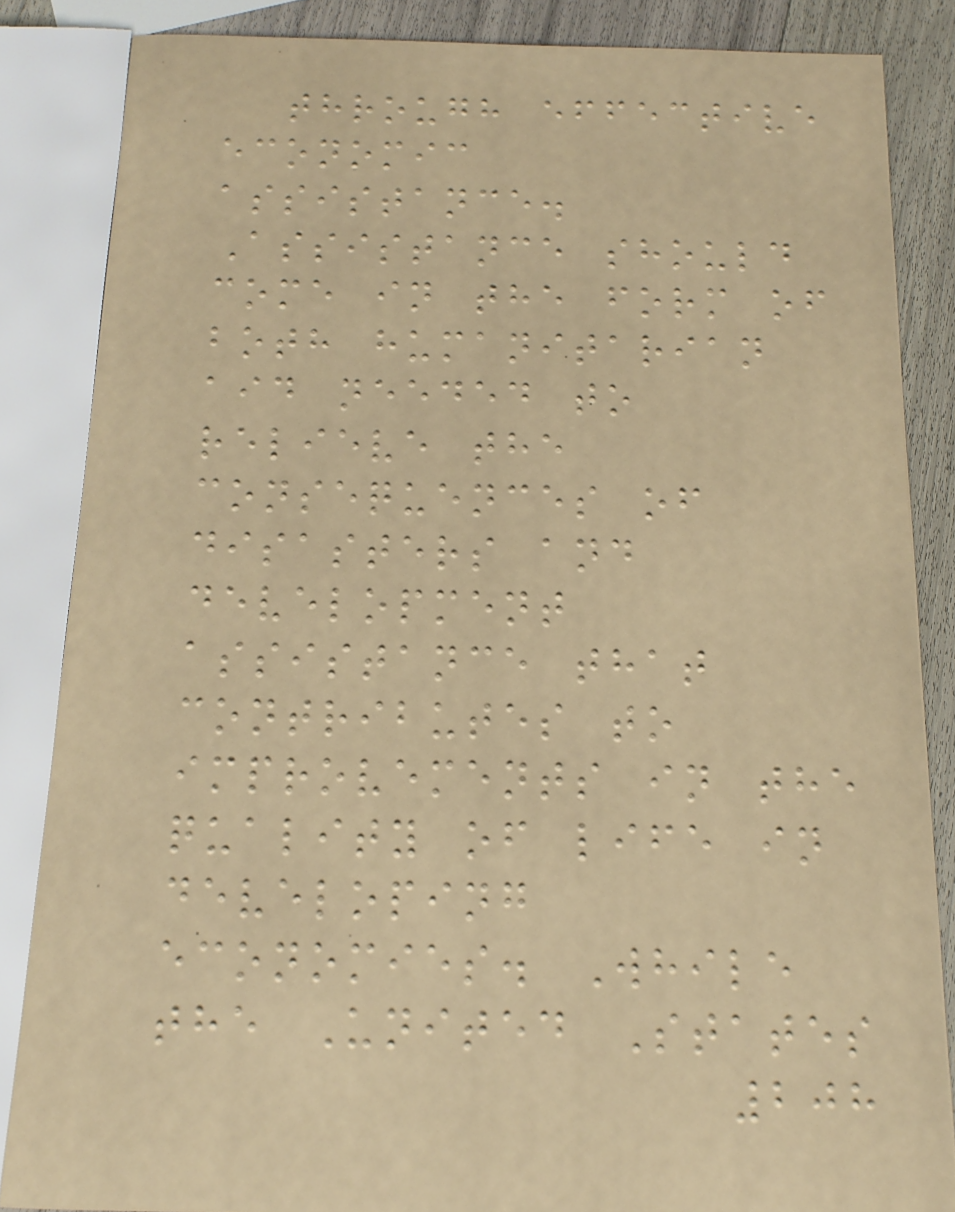through effective
economic
assistance.
Assistance should
come in the form of
both humanitarian
aid needed to
relieve the
consequences of
disasters and
development
assistance that
contributes to
improvements in the
quality of life in
developing
economies. While
the United States
208
